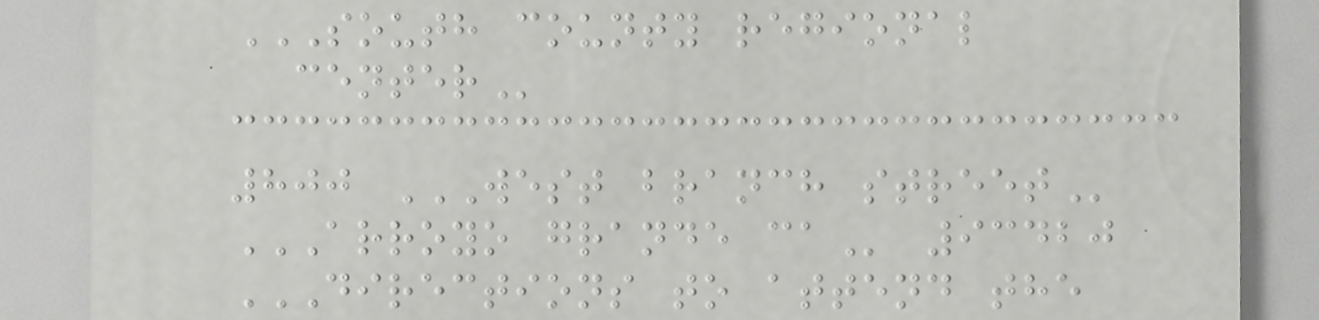SOUTH COUNTY REGIONAL
CENTER
800 WEST BRANCH STREET
ARROYO GRANDE CA 93420
DIRECTIONS TO ATTEND THE
